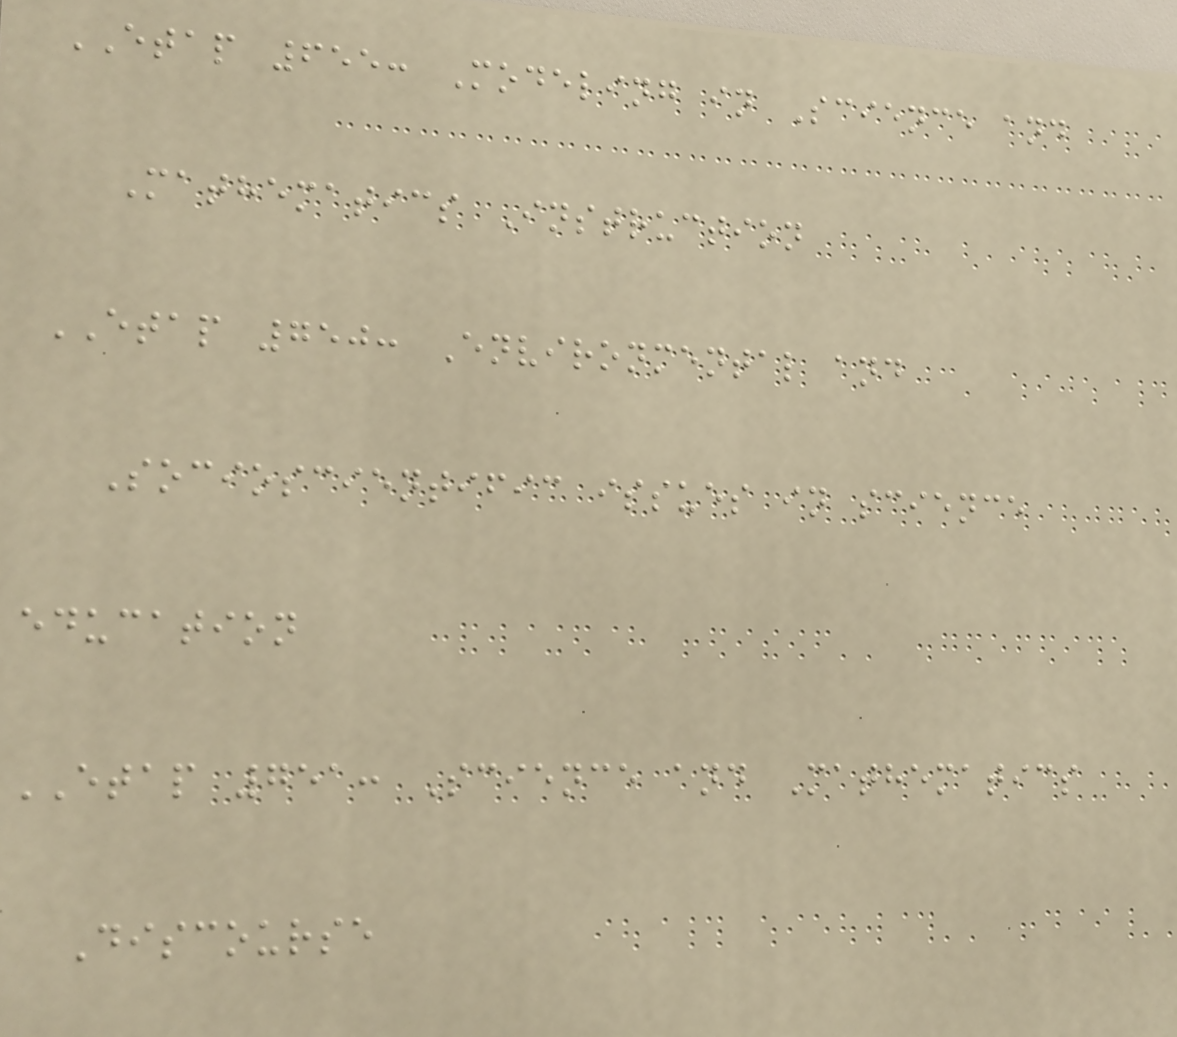ETAP 655: Modeling in Science and
Mathematics Instruction
ETAP 750: Environmental and
Socioscientific issues in science
education
ETAP 751: Science and Mathematics
Discourse
